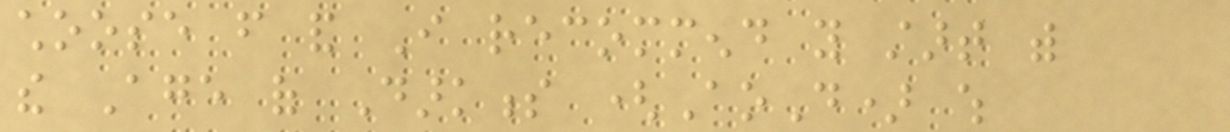choose from and I recommend you start with
the Age of Darkness (AoD) which
